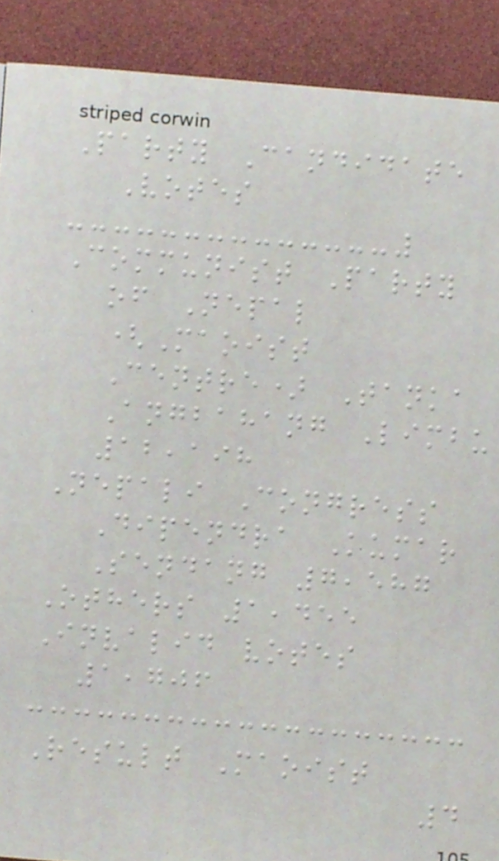Party Candidate
Votes
Communist Party
of Nepal
(Maoist
Centre) Tanka
Angbahang Limbu
12,198
Nepali Congress
Dipendra Kumar
Sendang 7,587
Others 1,455
Invalid votes
1,706
Result Maoist
4
